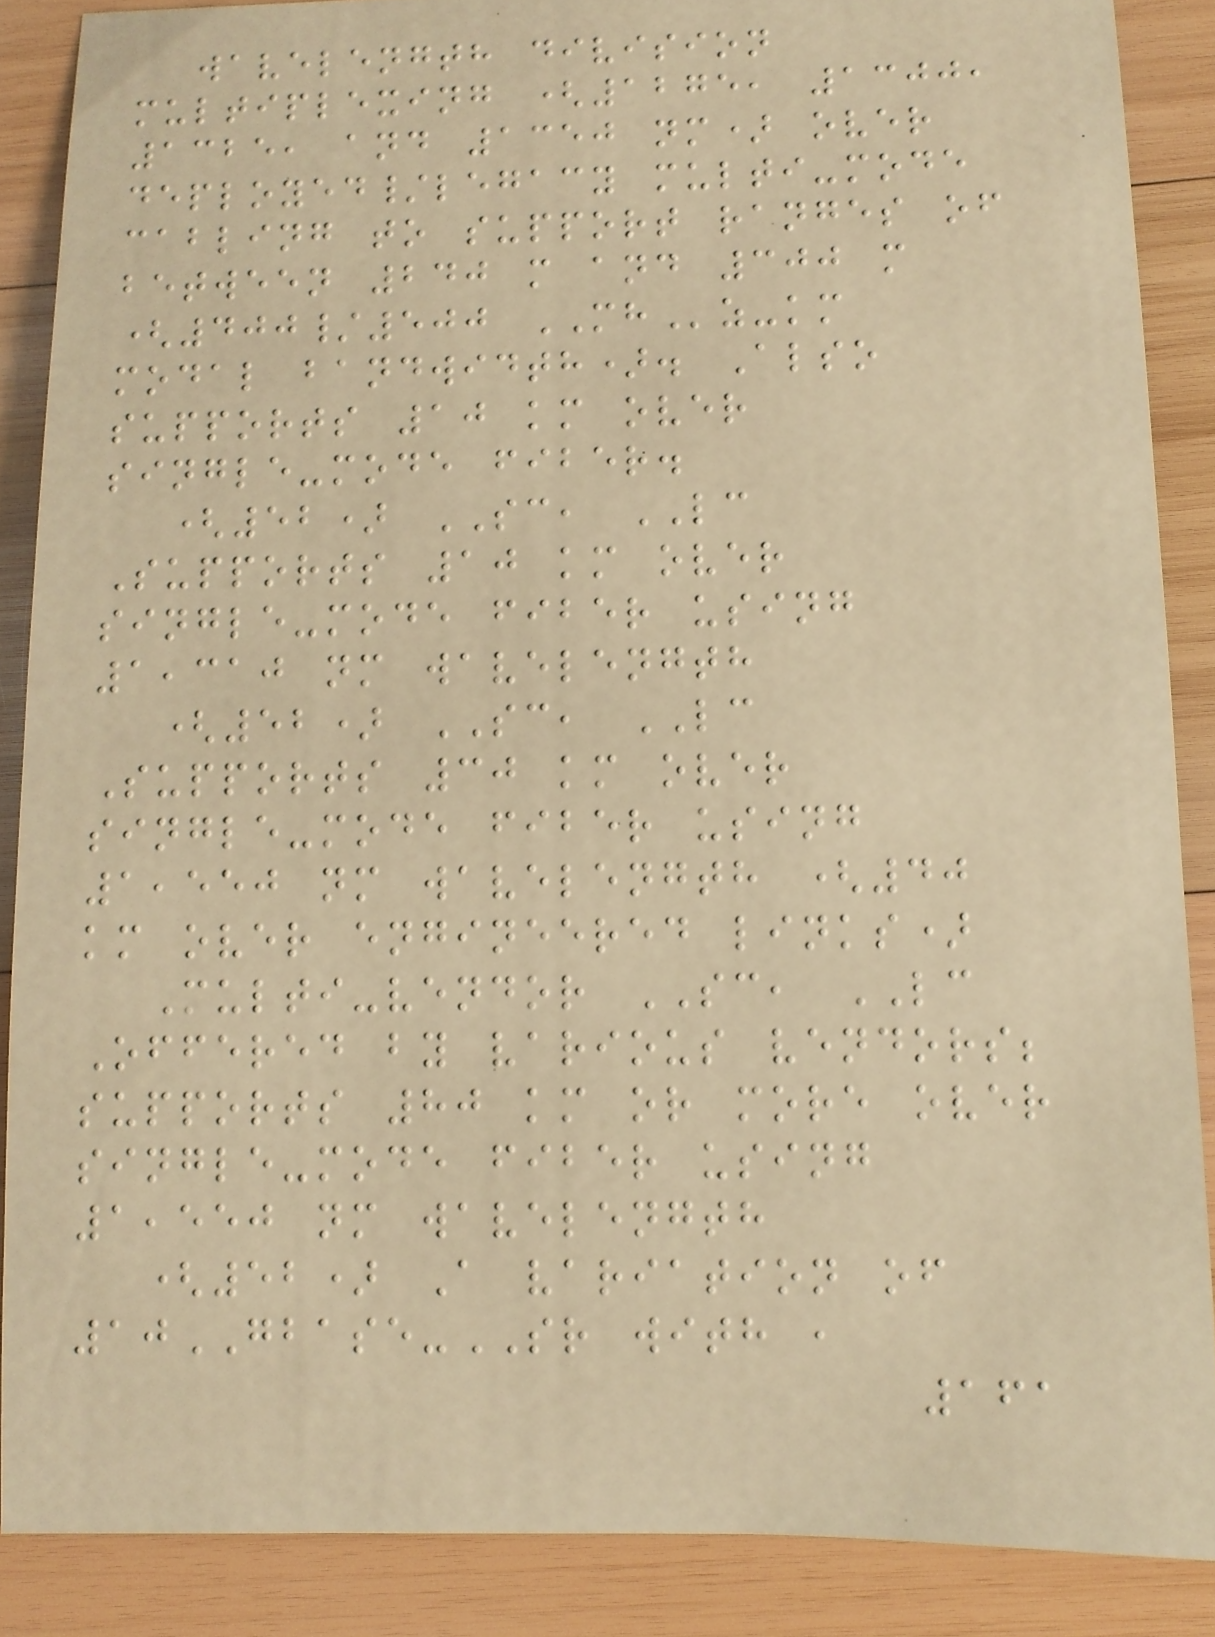wavelength division
multiplexing (1275, 1300,
1325, and 1350 nm) over
deployed/legacy multi-mode
cabling to support ranges of
between 240 m and 300 m
(400/500 MHz-km
modal bandwidth). Also
supports 10 km over
single-mode fiber.
(52) SC, LC
Supports 10 km over
single-mode fiber using
1,310 nm wavelength
(52) SC, LC
Supports 30 km over
single-mode fiber using
1,550 nm wavelength (40
km over engineered links)
Multi-vendor SC, LC
Offered by various vendors;
supports 80 km or more over
single-mode fiber using
1,550 nm wavelength
(52) A variation of
10GBASE-SR with ,
161
